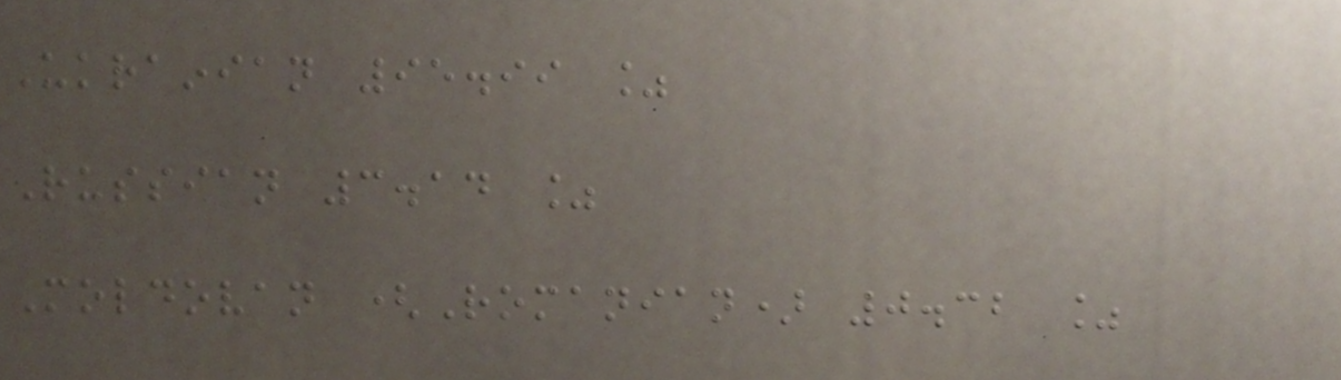Ukrainian 95.99 %
Russian 3.14 %
Moldovan (Romanian) 0.32 %
